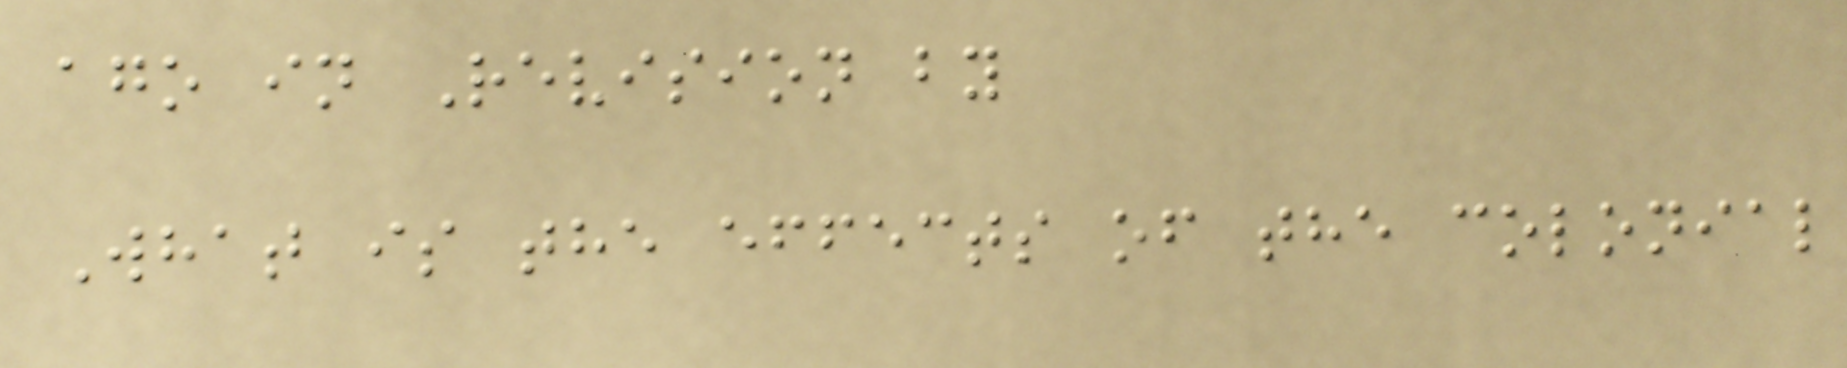ago in Revision by
What is the effects of the colonial
